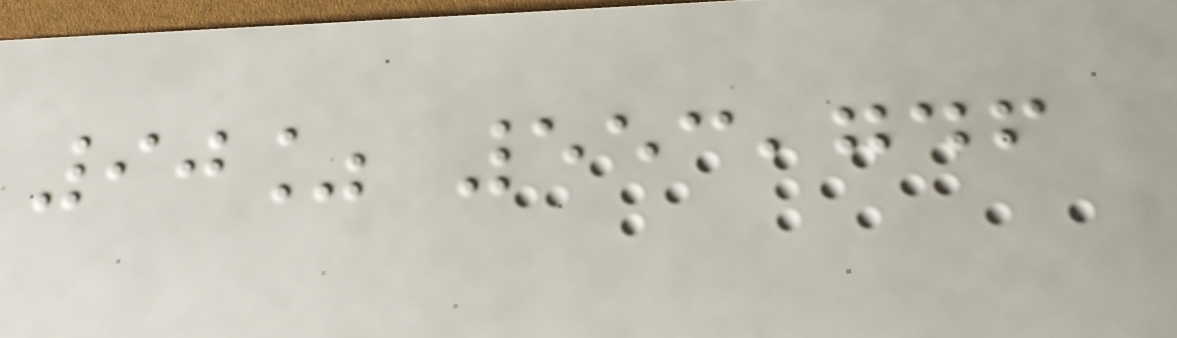90% 553,746
